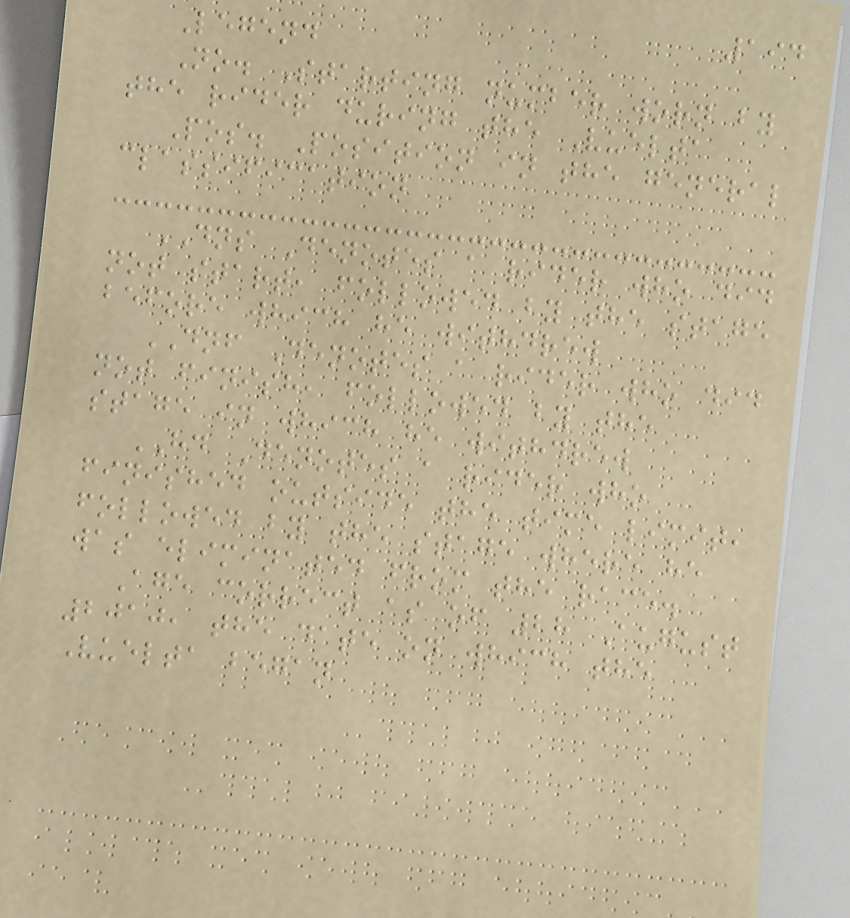194
Legend
No. Starting number worn by
the rider during the Vuelta
Pos. Position in the general
classification
DNS Denotes a rider who did
not start, followed by the stage
before which he withdrew
DNF Denotes a rider who did
not finish, followed by the
stage in which he withdrew
HD Denotes a rider who
finished outside the time limit,
followed by the stage where he
was eliminated from the race.
Age correct as of 28 August
2010, the date on which the
Vuelta began
